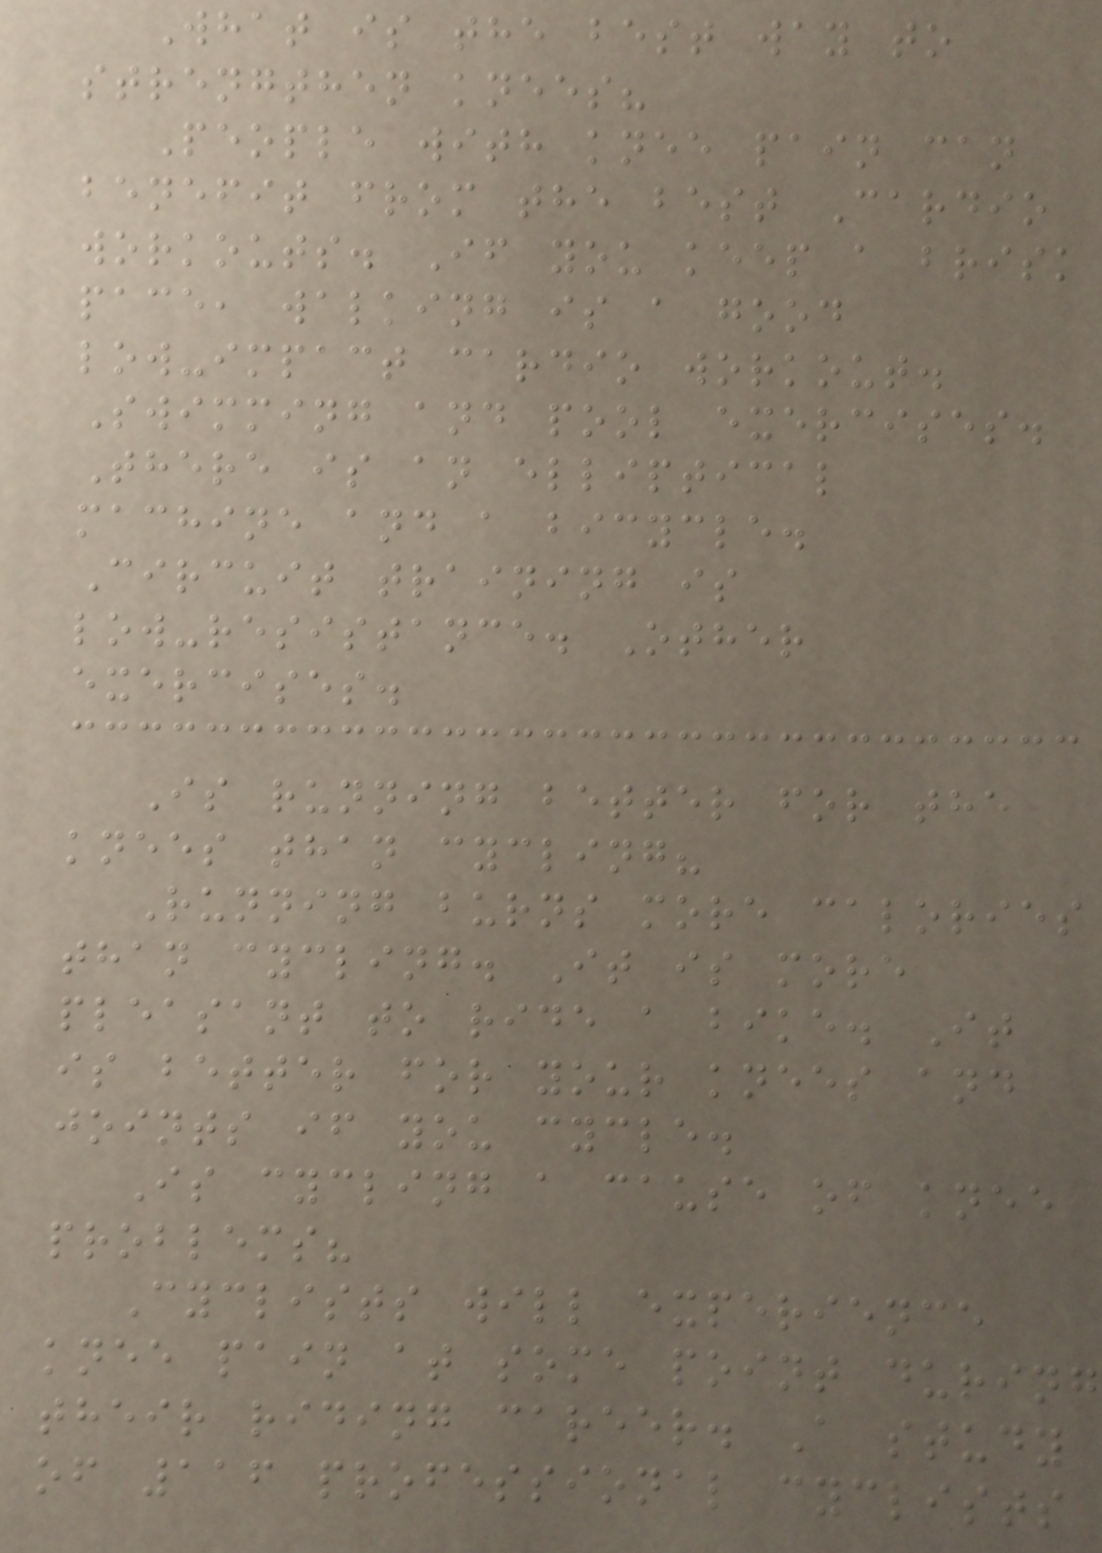What is the best way to
strengthen knees?
People with knee pain can
benefit from the best Cardio
workouts. If you keep a brisk
pace, walking is a good
low-impact cardio workout.
Swimming and pool exercises.
There is an elliptical
machine and a bicycle.
Circuit training is
low-resistance. Other
exercises.
Is running better for the
knees than cycling?
Running burns more calories
than cycling. It is more
pleasant to ride a bike. It
is better for your knees and
joints if you cycle.
Is cycling a cause of knee
problems?
Cyclists will experience
knee pain at some point during
their riding career. A study
of 116 professional cyclists
